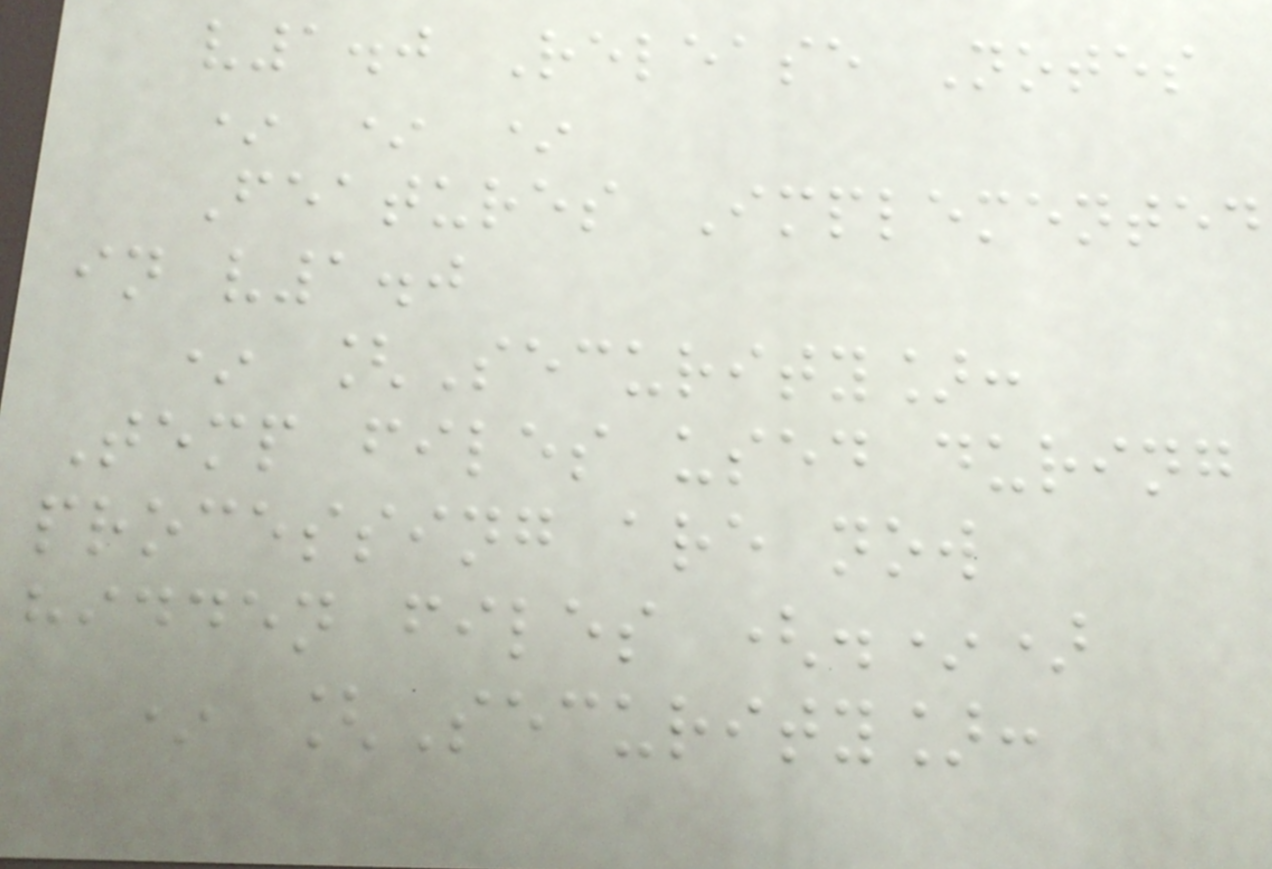v1.0 Release Notes
* * *
Features Implemented
in v1.0
* [Security]:
Temp files used during
processing are now
hidden files (.*)
* [Security]:
